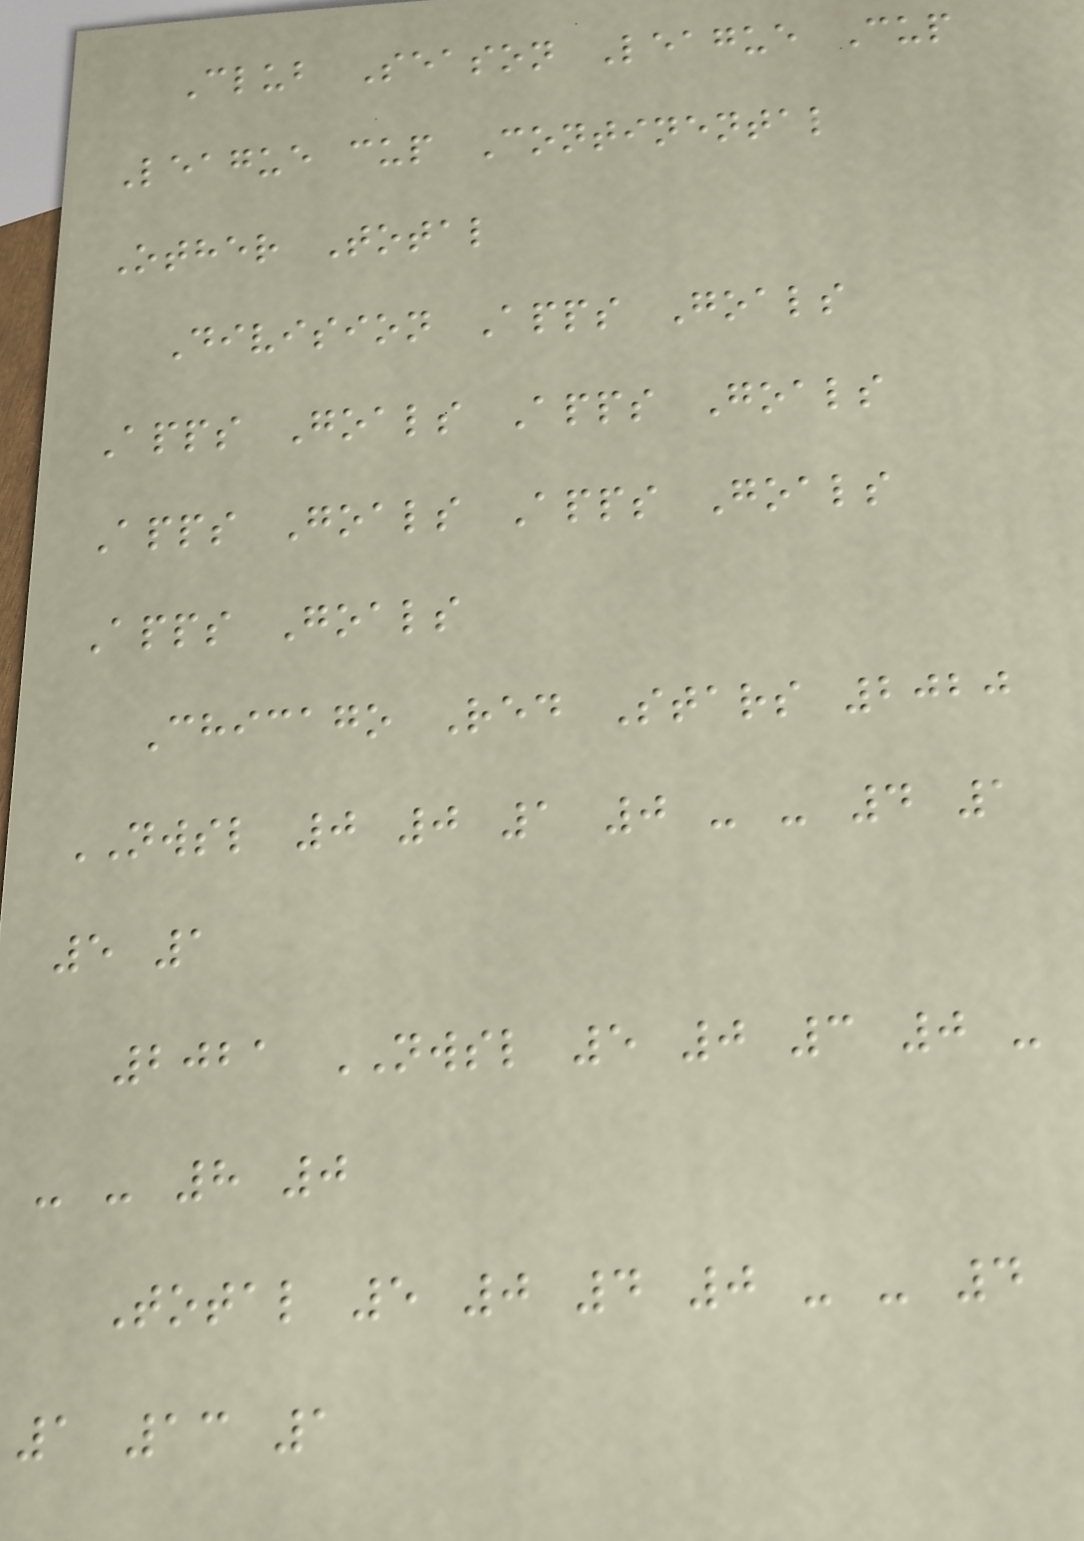Club Season League Cup
League cup Continental
Other Total
Division Apps Goals
Apps Goals Apps Goals
Apps Goals Apps Goals
Apps Goals
Chicago Red Stars 2020
NWSL 0 0 1 0 - - 4 1
5 1
2021 NWSL 5 0 3 0 -
- - 8 0
Total 5 0 4 0 - - 4
1 13 1
